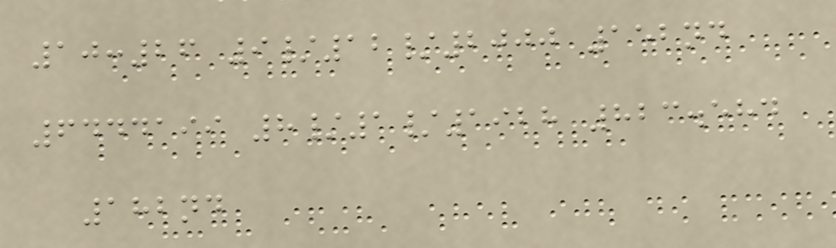10:26 9/12/2000 152nd
6444199 8/1/1928 823.584
182nd
